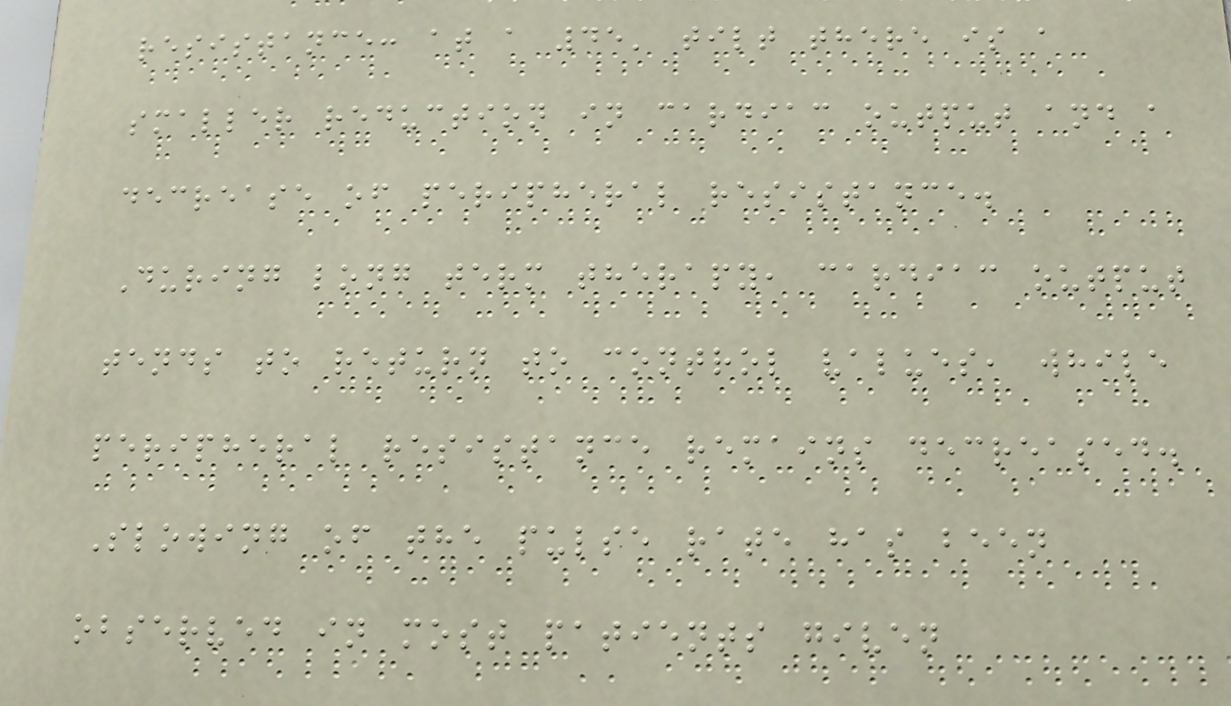resistance: at a 45' tilt there is a
smaller reduction in cardiac output and a
decrease of peripheral resistance.
During long term therapy, cardiac output
tends to return to control values, while
peripheral resistance remains decreased.
Slowing of the pulse rate has been
observed in most patients given
